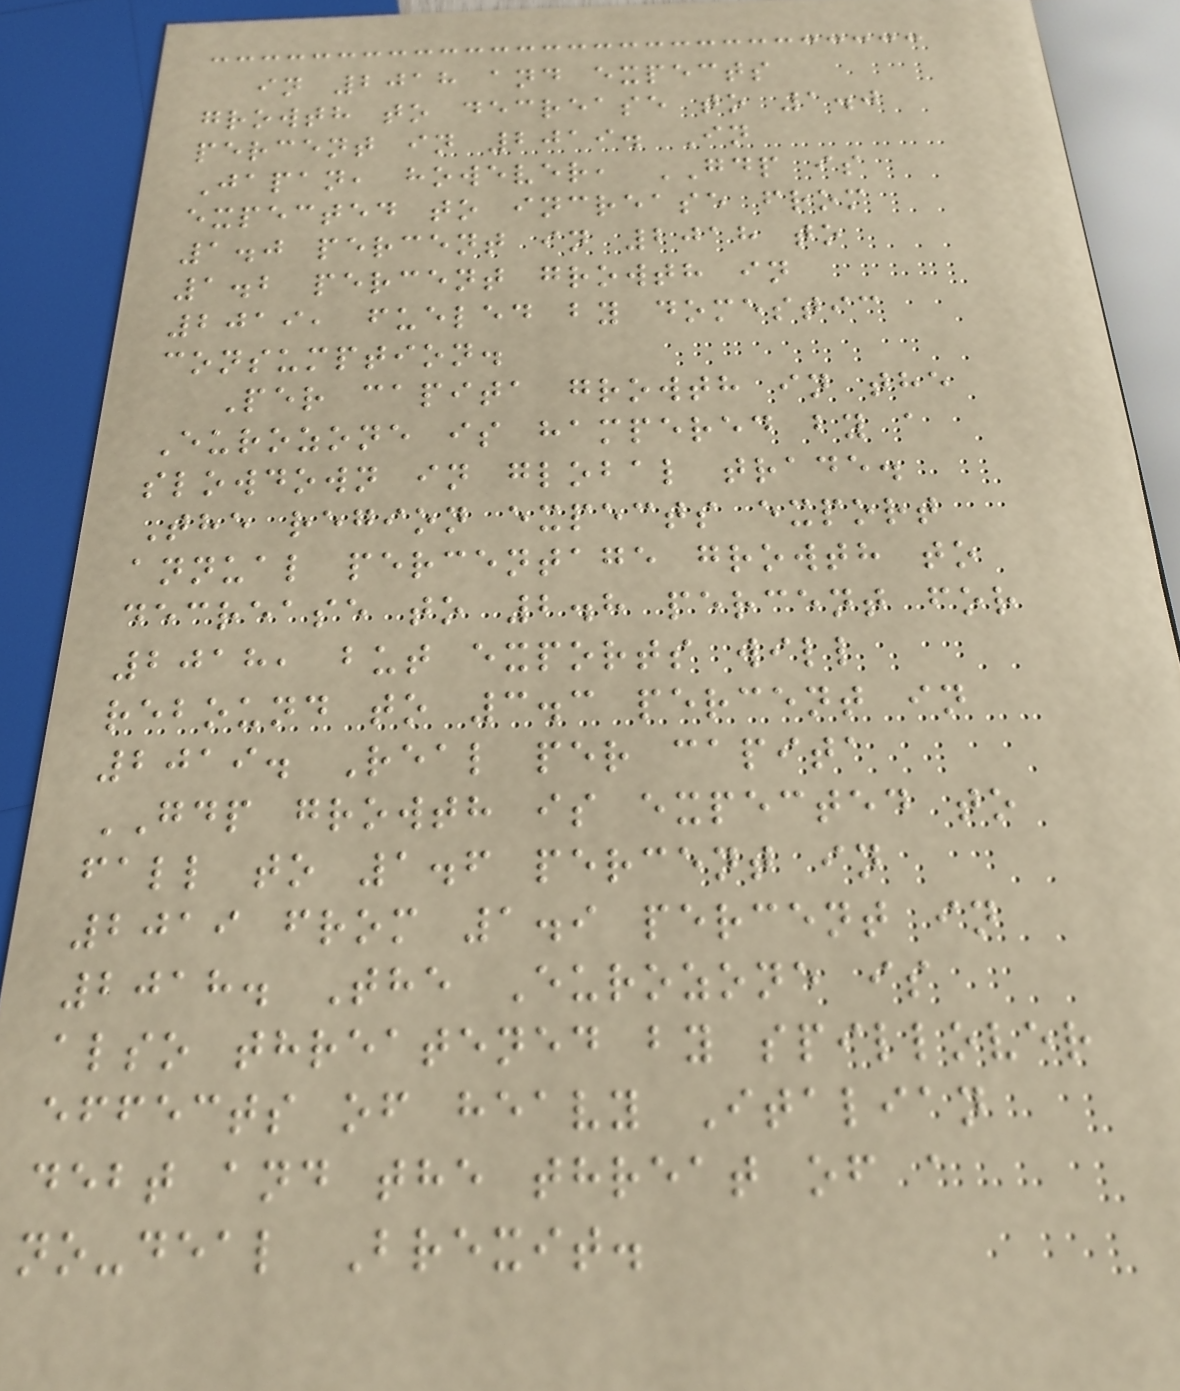in 2018 and expects
growth to decrease to 1.0
percent in 2019. In
Japan, however, GDP is
expected to increase from
1.0 percent in 2018 to
1.2 percent growth in
2019, fueled by domestic
consumption.
Per capita growth in the
Eurozone is hampered by a
slowdown in global trade.
The region expects export
annual percentage growth to
decrease to 2.8 percent for
2018, but exports will
rebound to 3.3 percent in
2019. Real per capita
GDP growth is expected to
fall to 1.6 percent in
2019 from 1.9 percent in
2018. The Eurozone is
also threatened by spillover
effects of heavy Italian
debt and the threat of a
no-deal Brexit.
